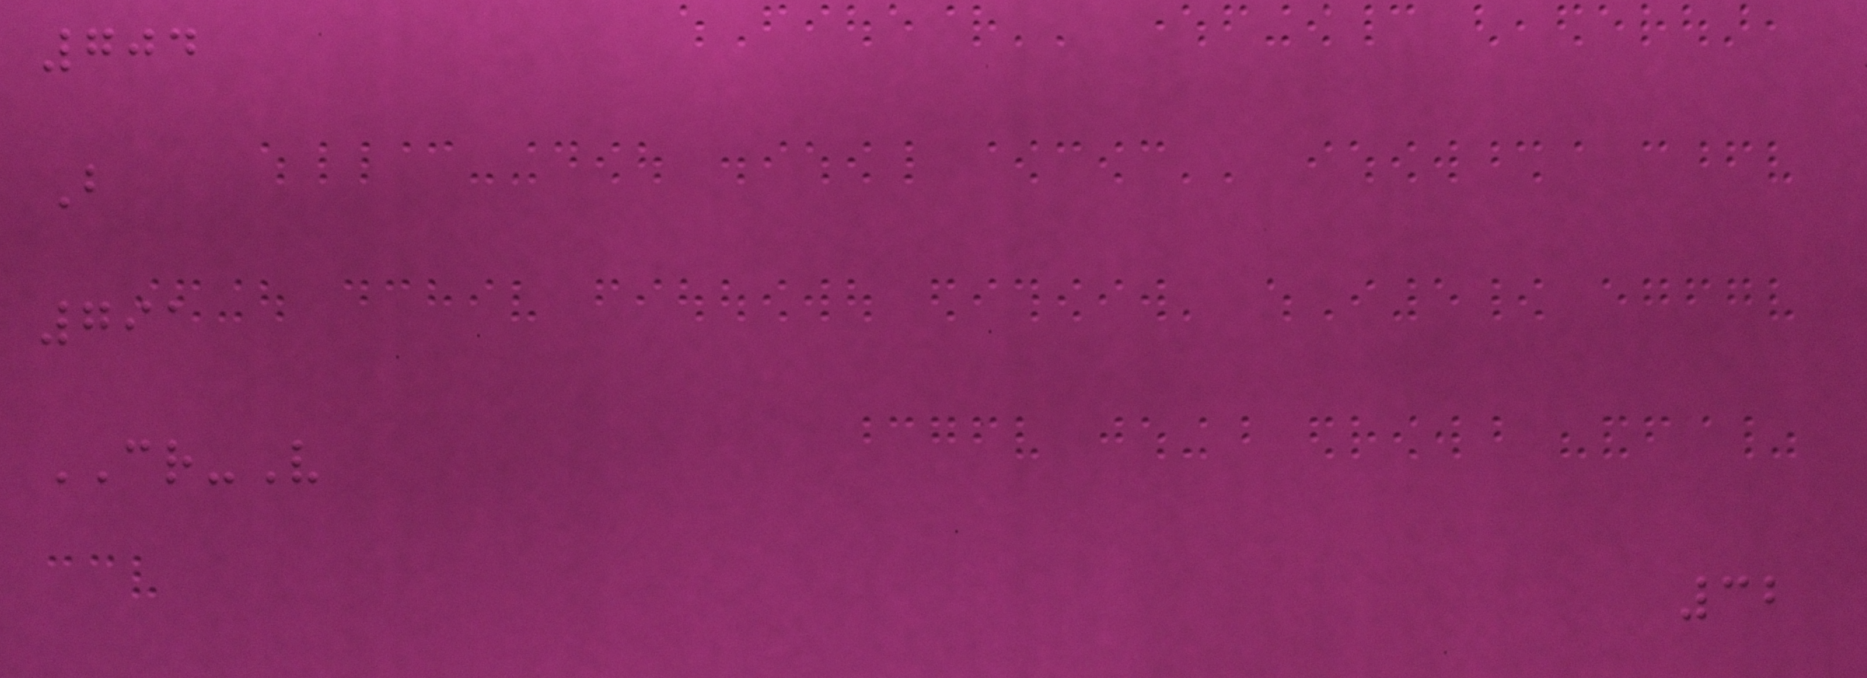704
B
791
CR-V
32
